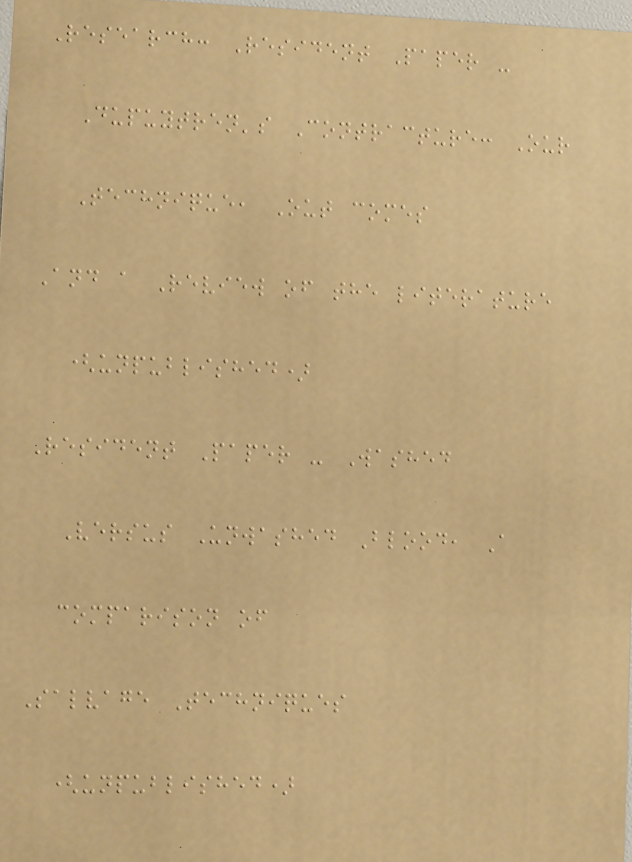Research: Resident Paper -
Dupuytren's Contracture: Our
Technique, Out comes
And a Review of the literature
(unpublished)
Resident Paper - Washed
Versus Unwashed Blood, A
comparison of
Salvage Techniques
(unpublished)
